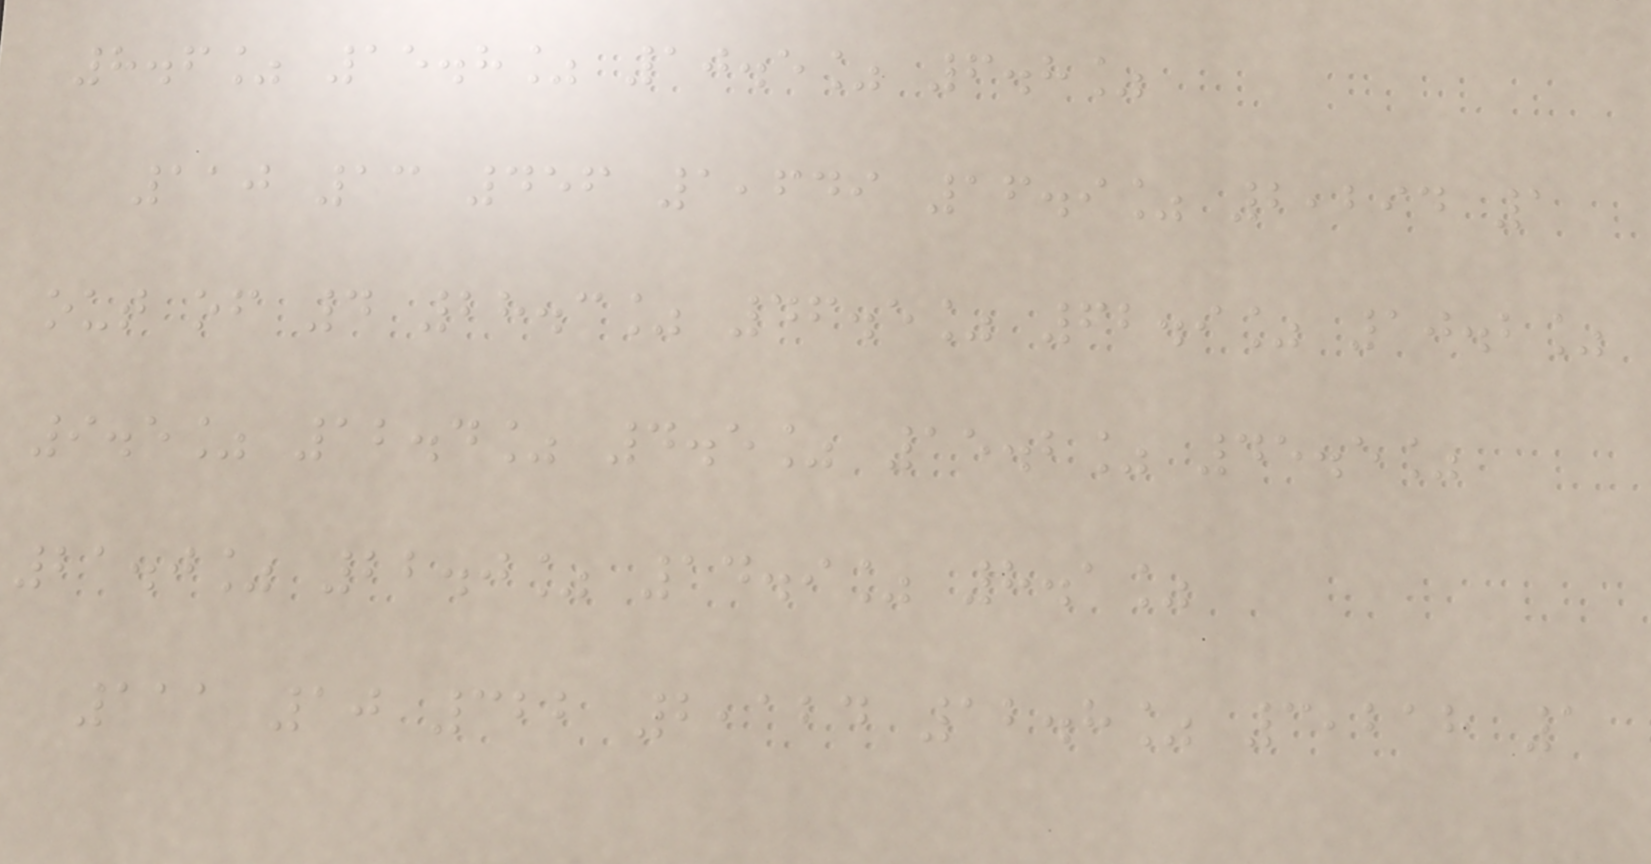8.6% 15.8% 10.5% 6.8%
110 13 456 1,649 16.9% 2,294 1
out of 4 28.3% 46.5% 62.9% 10.2%
9.5% 12.4% 4.5% 15.2% 45.5%
21.0% 22.0% 14.9% 8.1%
111 10 322 2,124 12.8% 3,218 1
